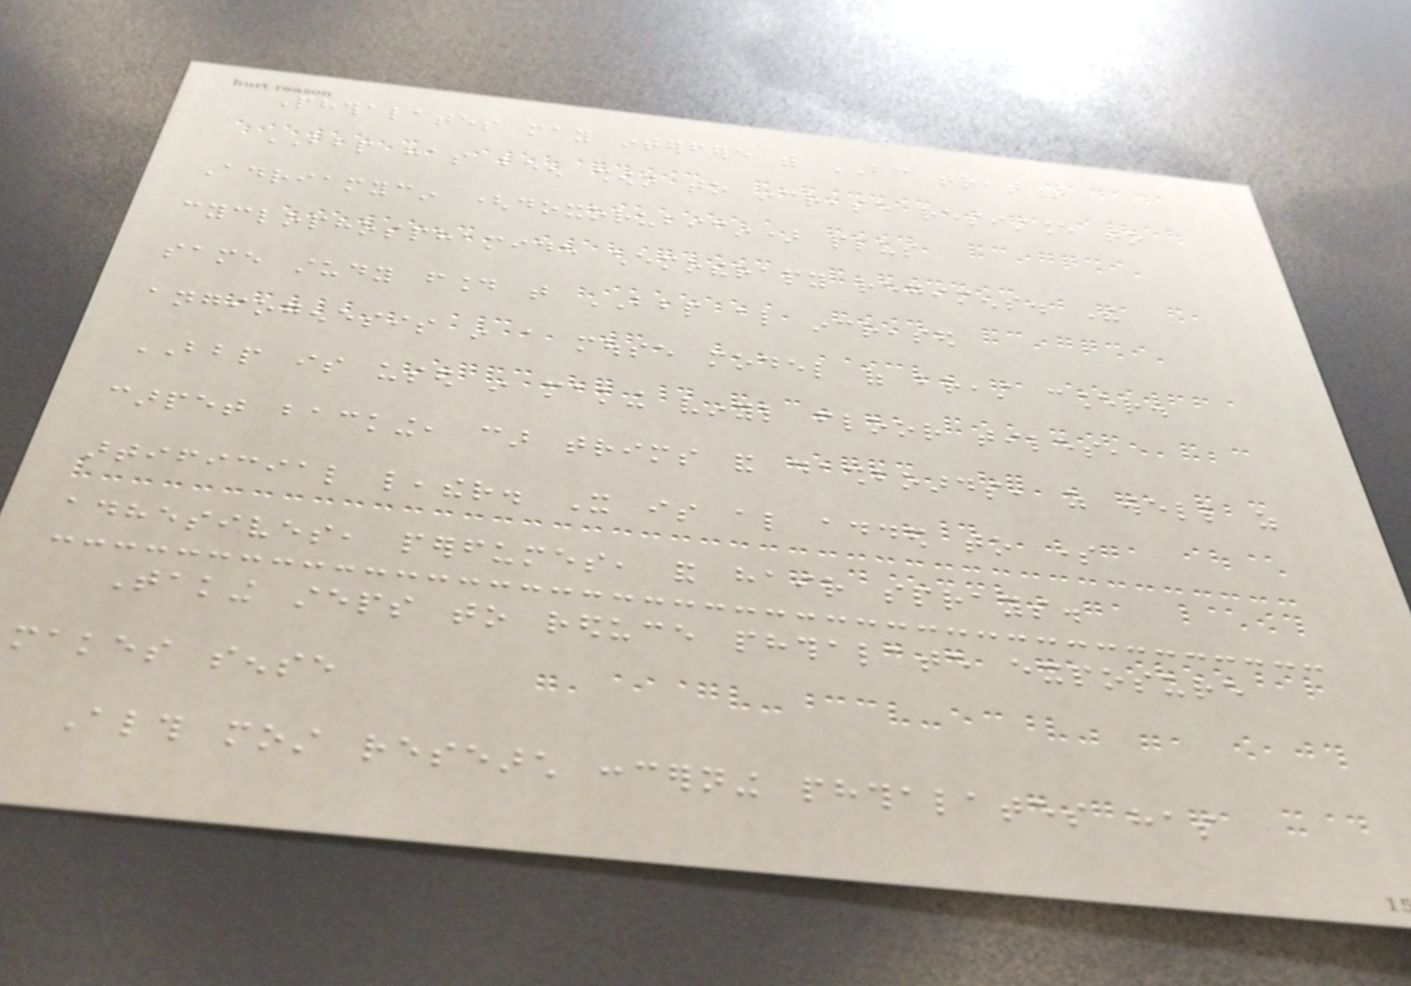Phthalates may interfere with BC treatment
BBP has been shown to increase resistance to
Adriamycin (doxorubicin) plus
cyclophosphamide chemotherapy regimens. The
same study found that BBP also increased
angiogenesis in a mouse model of breast cancer.
BBP is used in making vinyl floor tiles,
carpet backing, car trims and dashboards, as well as
artificial leather. It is also added to some
adhesives, perfumes, and hair sprays.
Taking steps to reduce phthalate exposure
makes sense
Although most research concerning phthalates has
